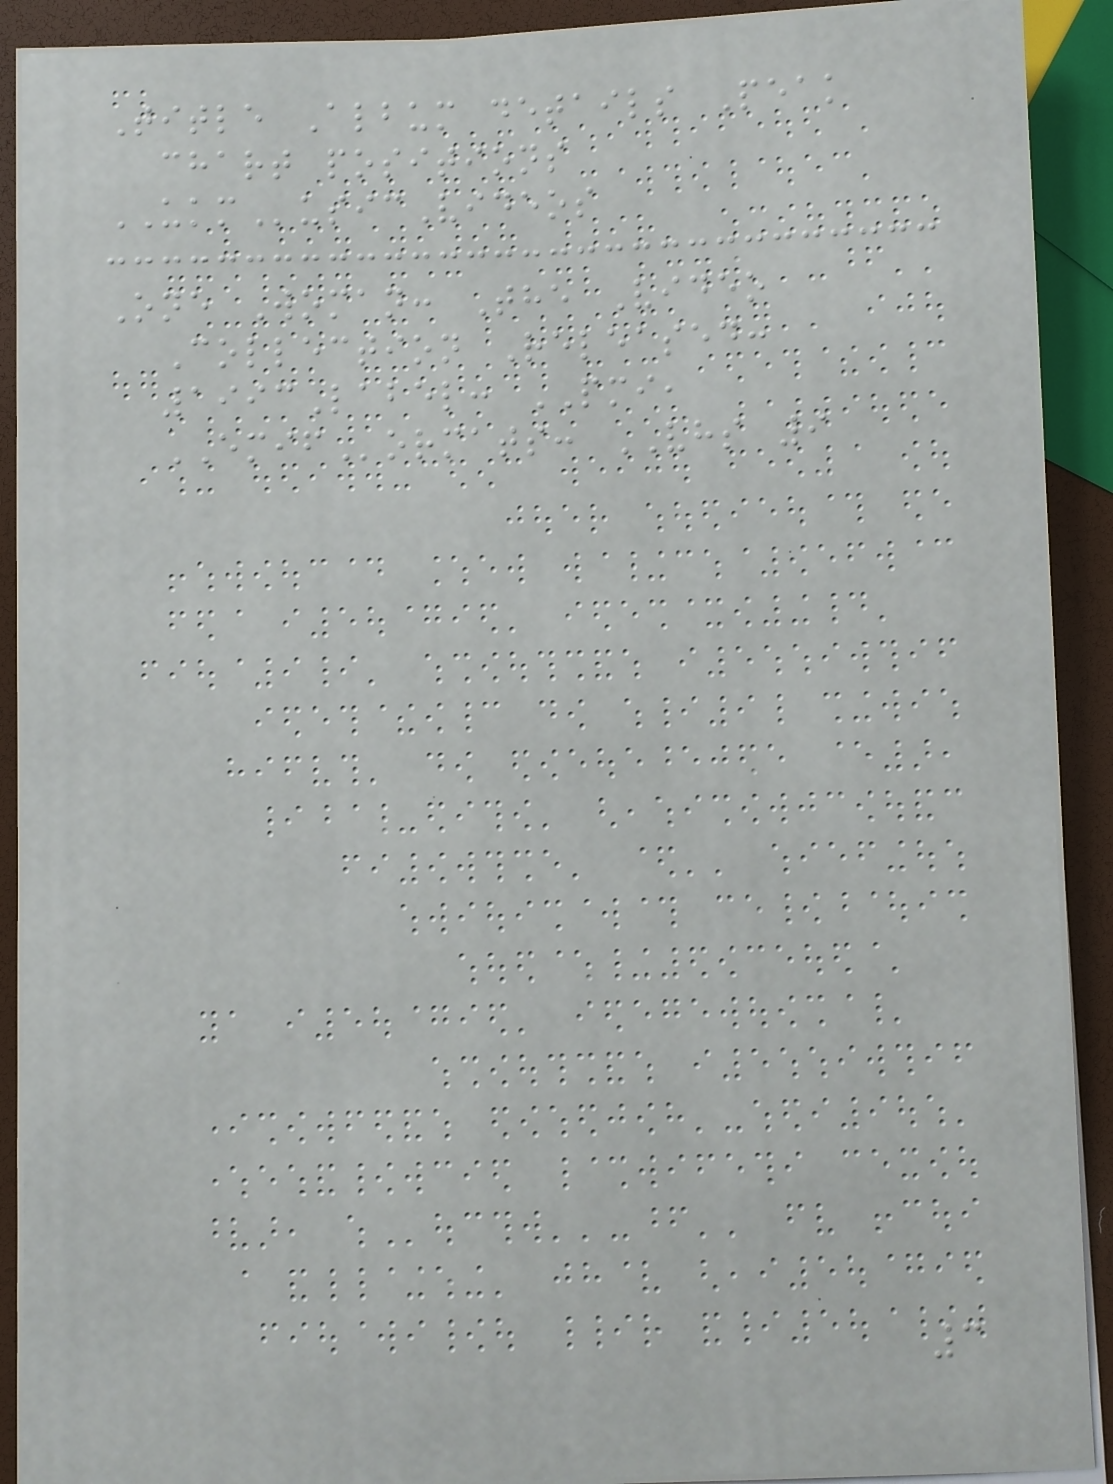Title Album details Peak
chart positions
UKMusicVideos
One Woman: The Video
Collection Released:
1993Label: PMI,
EMIFormats: VHS 9
3
